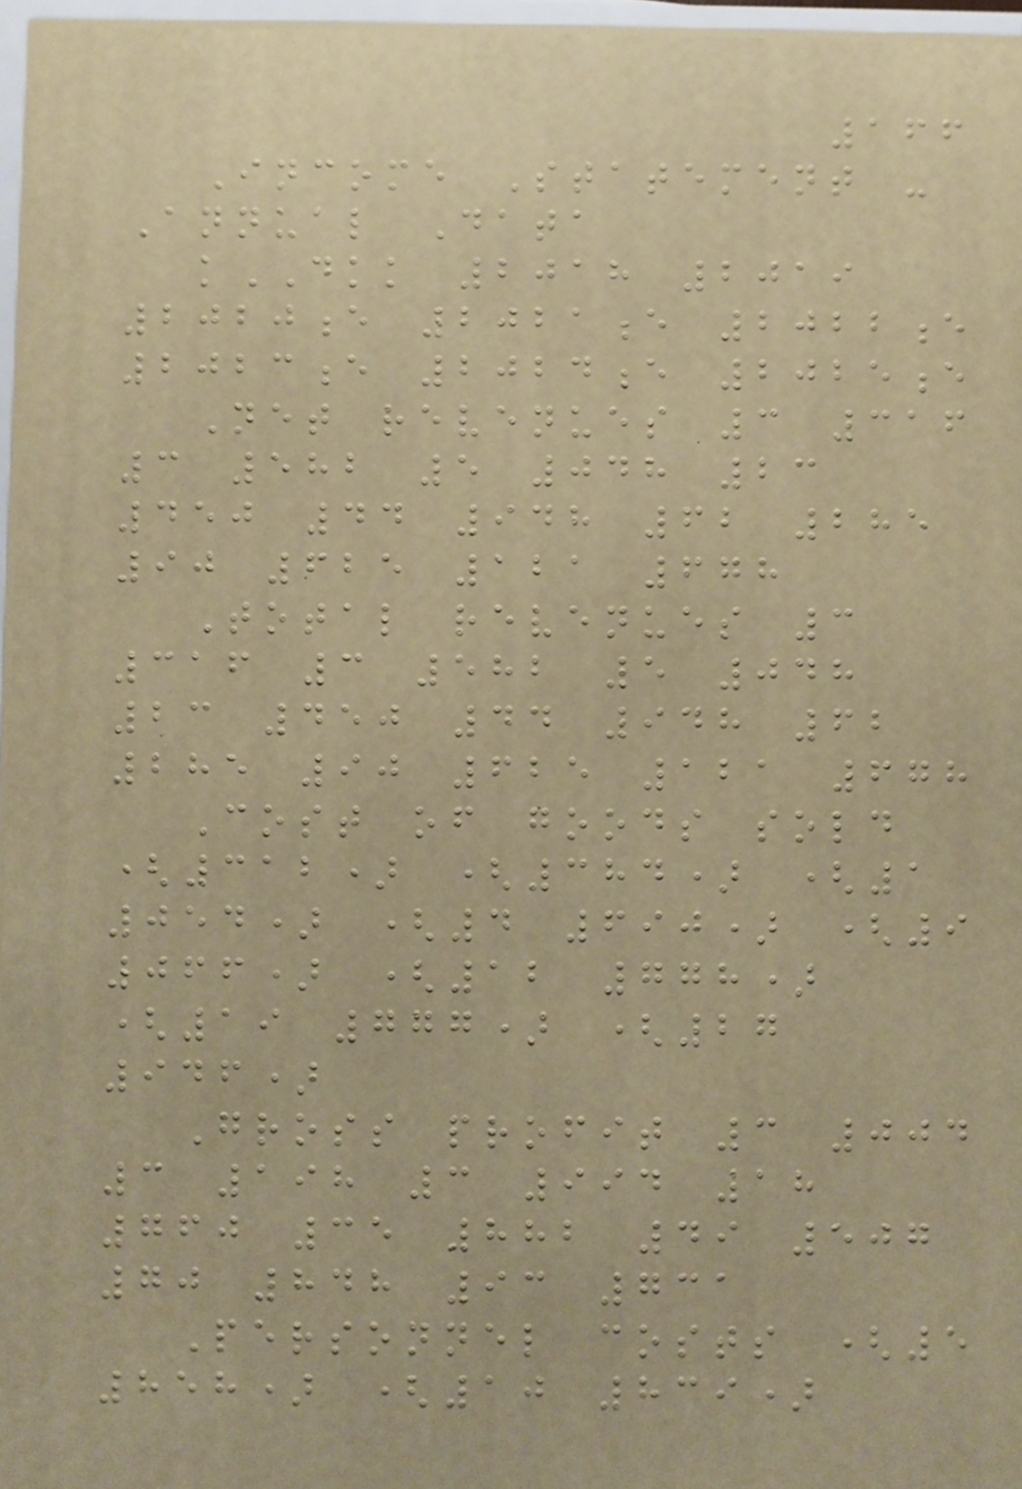166
Income Statement -
Annual Data
kDKK 2018 2019
2020e 2021e 2022e
2023e 2024e 2025e
Net revenues 3 316
3 582 5 048 23
450 44 948 62 285
90 625 121 678
Total revenues 3
316 3 582 5 048
23 450 44 948 62
285 90 625 121 678
Cost of goods sold
(312) (384) (1
054) (4 690) (9
066) (12 778)
(19 777) (27
946)
Gross profit 3 004
3 198 3 994 18
760 35 882 49 507
70 848 93 731
Personnel costs (5
858) (10 839)
